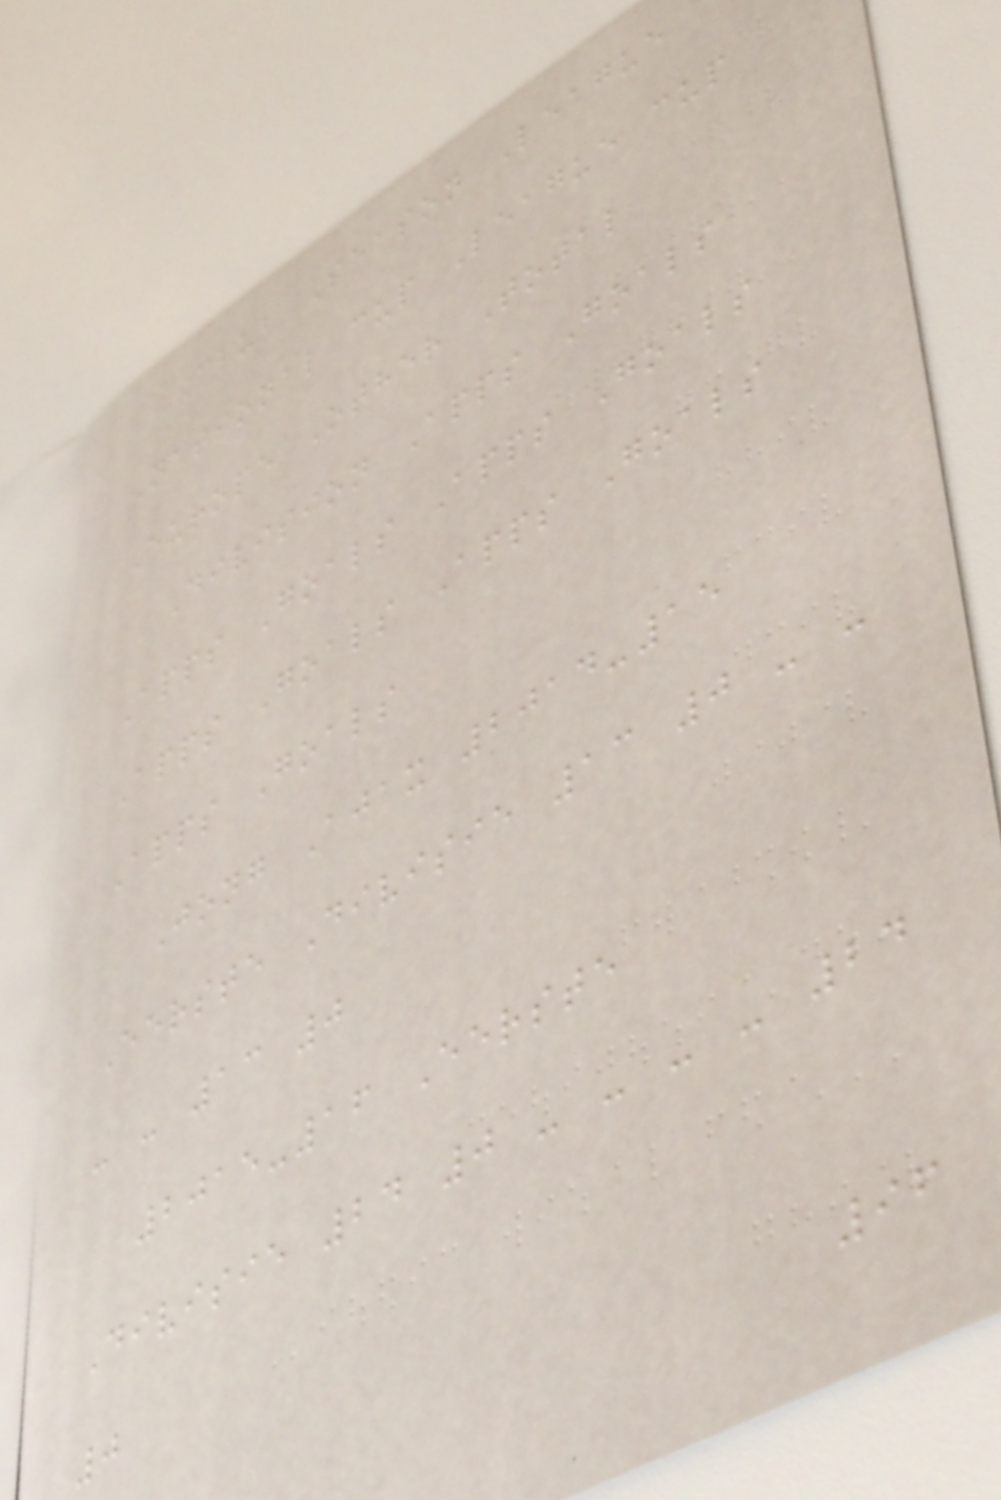Club Season League
National cup League cup
Europe Other Total
Division Apps Goals
Apps Goals Apps Goals
Apps Goals Apps Goals
Apps Goals
Jong Ajax 2014-15
Eerste Divisie 13 0 - -
- - 13 0
2015-16 Eerste
Divisie 24 0 - - - - 24
0
96
